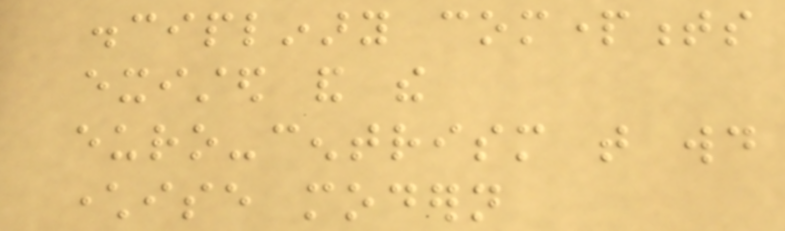disciplinary compartments
existed and the
euro-centrism that would
characterise modern
